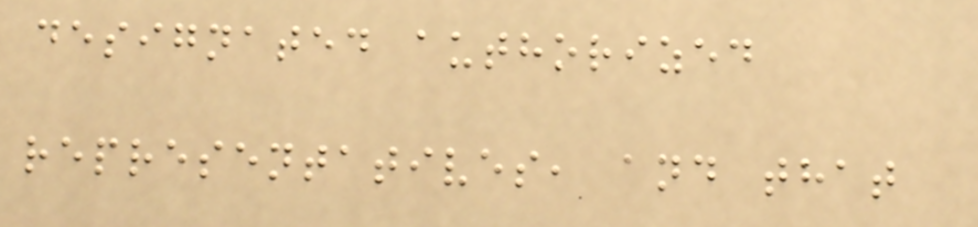designated authorized
representatives, and that
